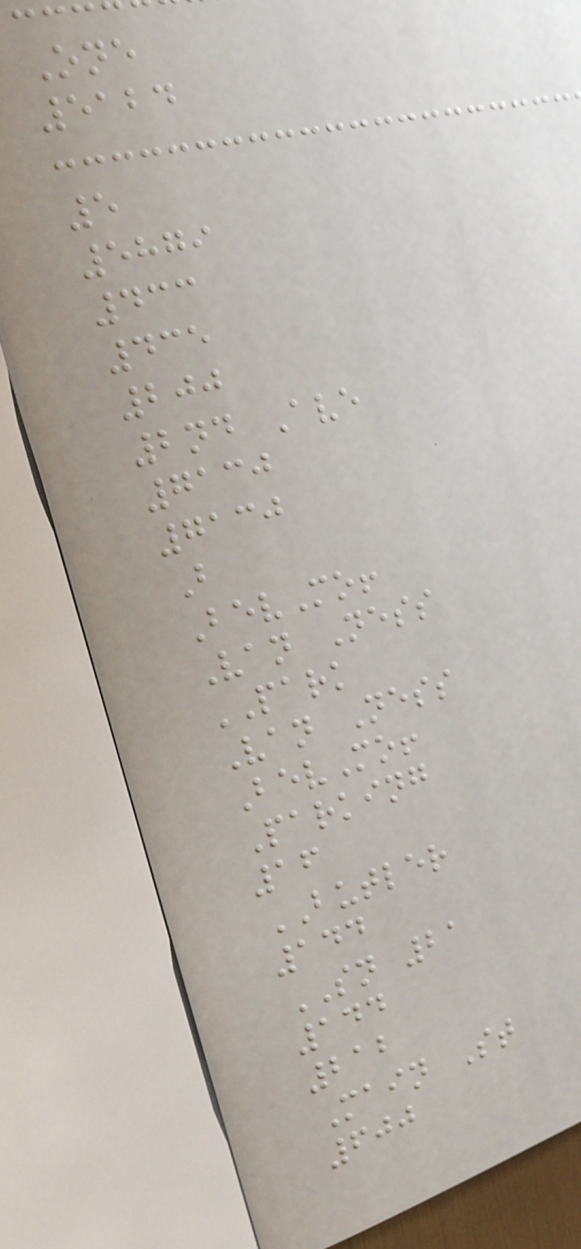One
5124
5
5879
433
435
200
2nd Ave
7130
7130
B
BevMo!
Van Ness
PARK
Van Ness
BevMo!
Parking
16
BUTLER
144
SN 21
144
212
Main St
600
